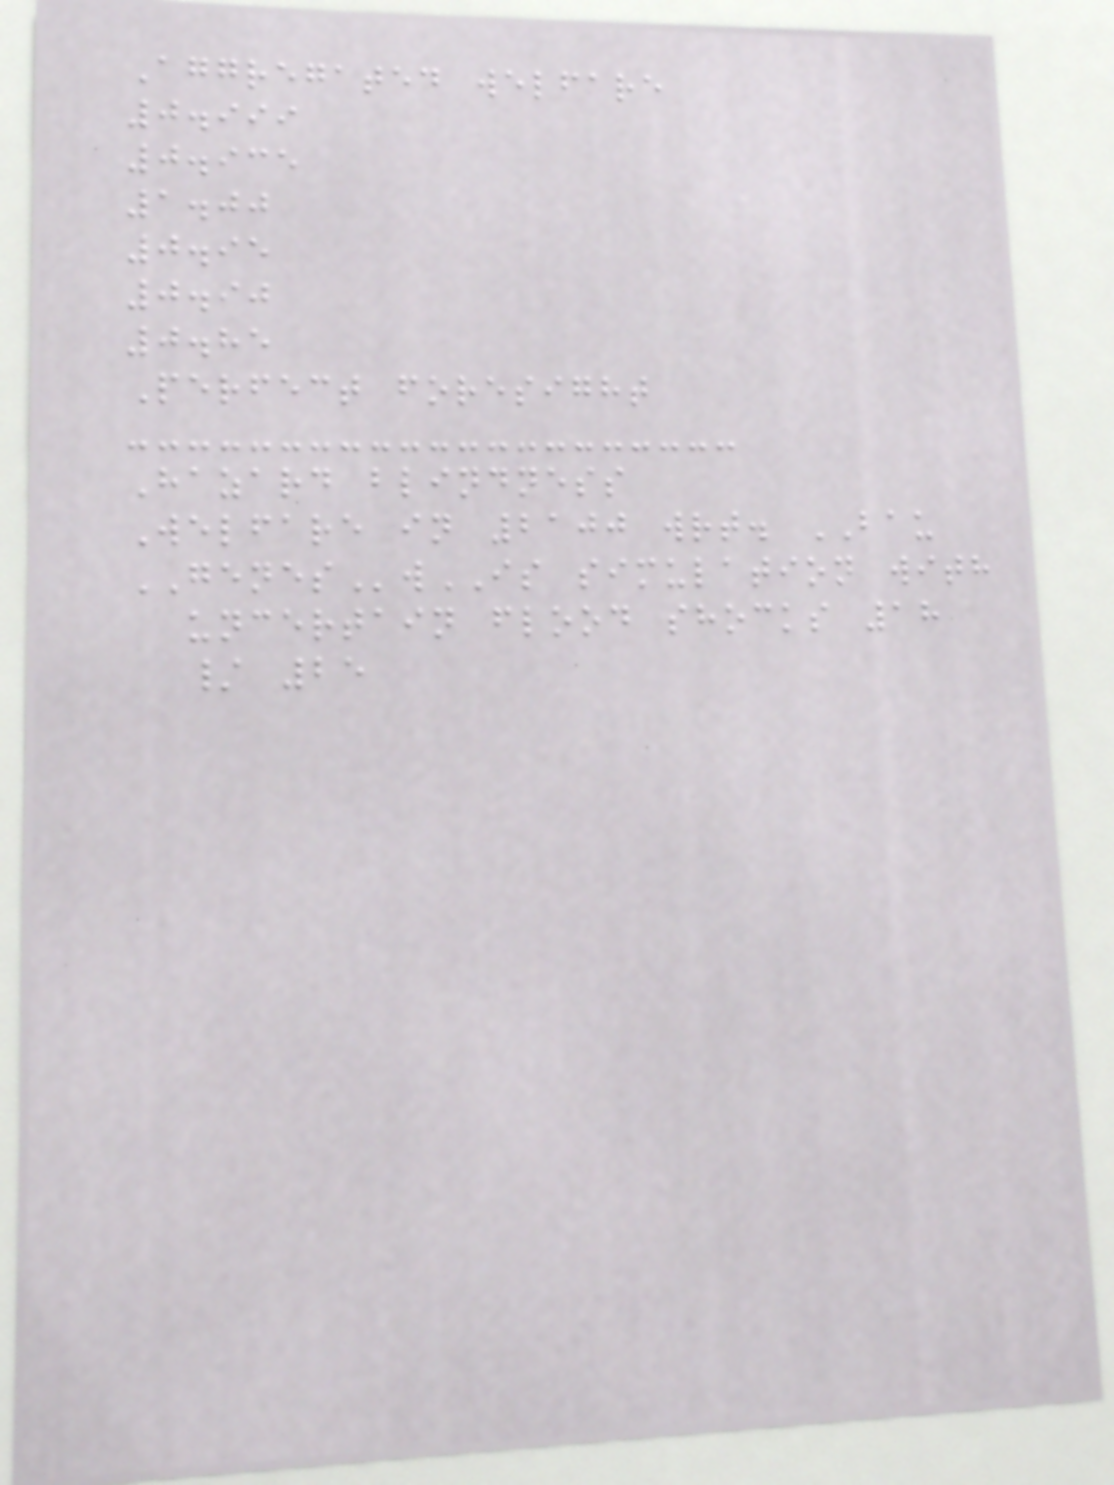Aggregated welfare
0.999
0.935
1.00
0.95
0.90
0.85
Perfect foresight
Hazard blindness
Welfare in 2100 wrt. BAU
GENESwIS simulation with
uncertain flood shocks 18
/ 25
